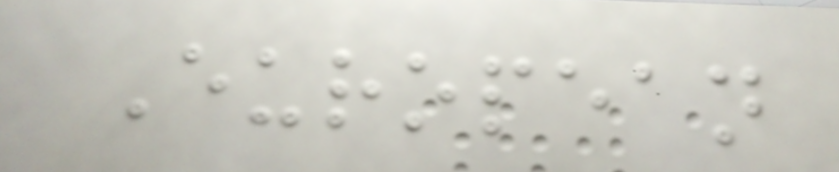European
